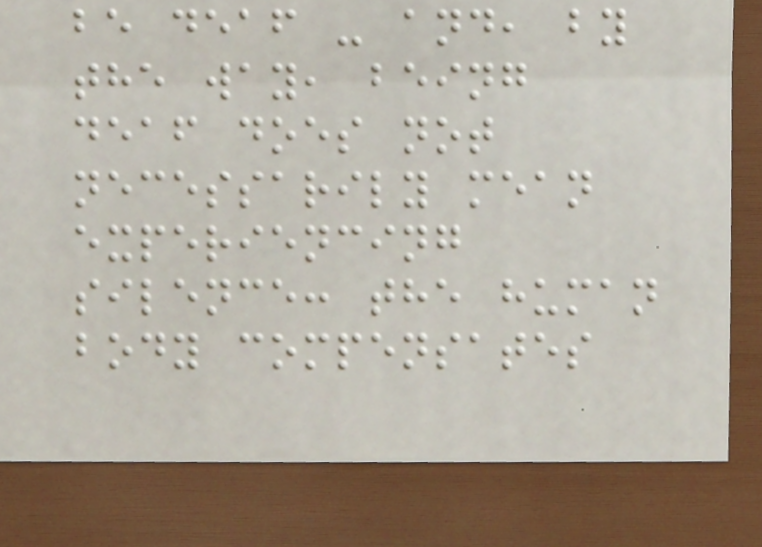be deaf - and, by
the way, being
deaf does not
necessarily mean
experiencing
silence: the human
body compensates
